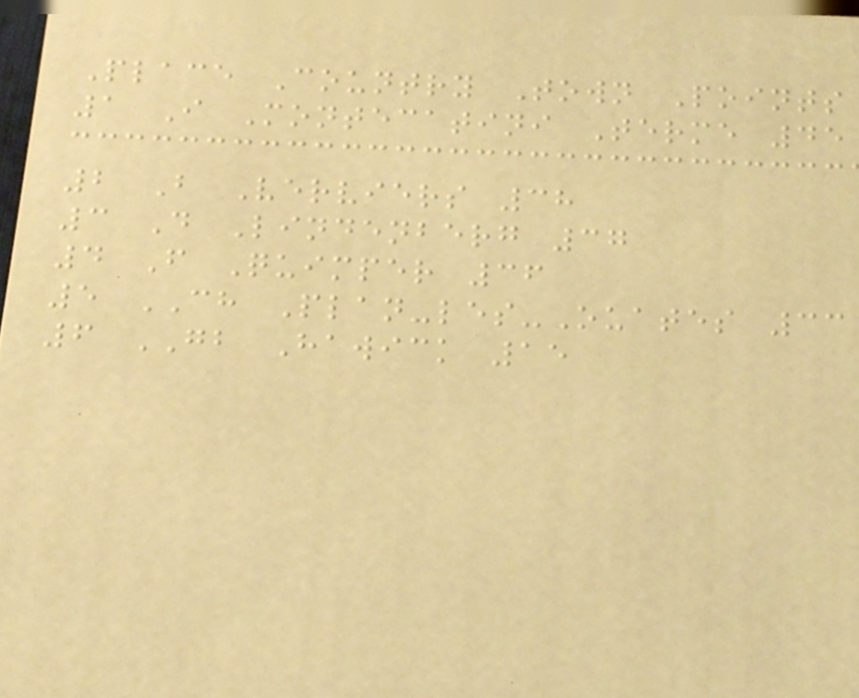Place Country Town Points
1 I Montecatini Terme 45
2 B Verviers 38
3 D Lindenberg 37
4 F Quimper 36
5 CH Plan-les-Ouates 33
6 GB Hawick 15
